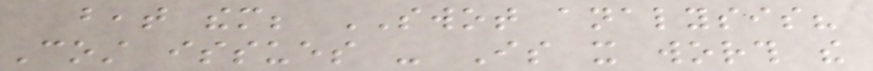beat them; SWOT analysis?
Cost issues - Is it worth the
